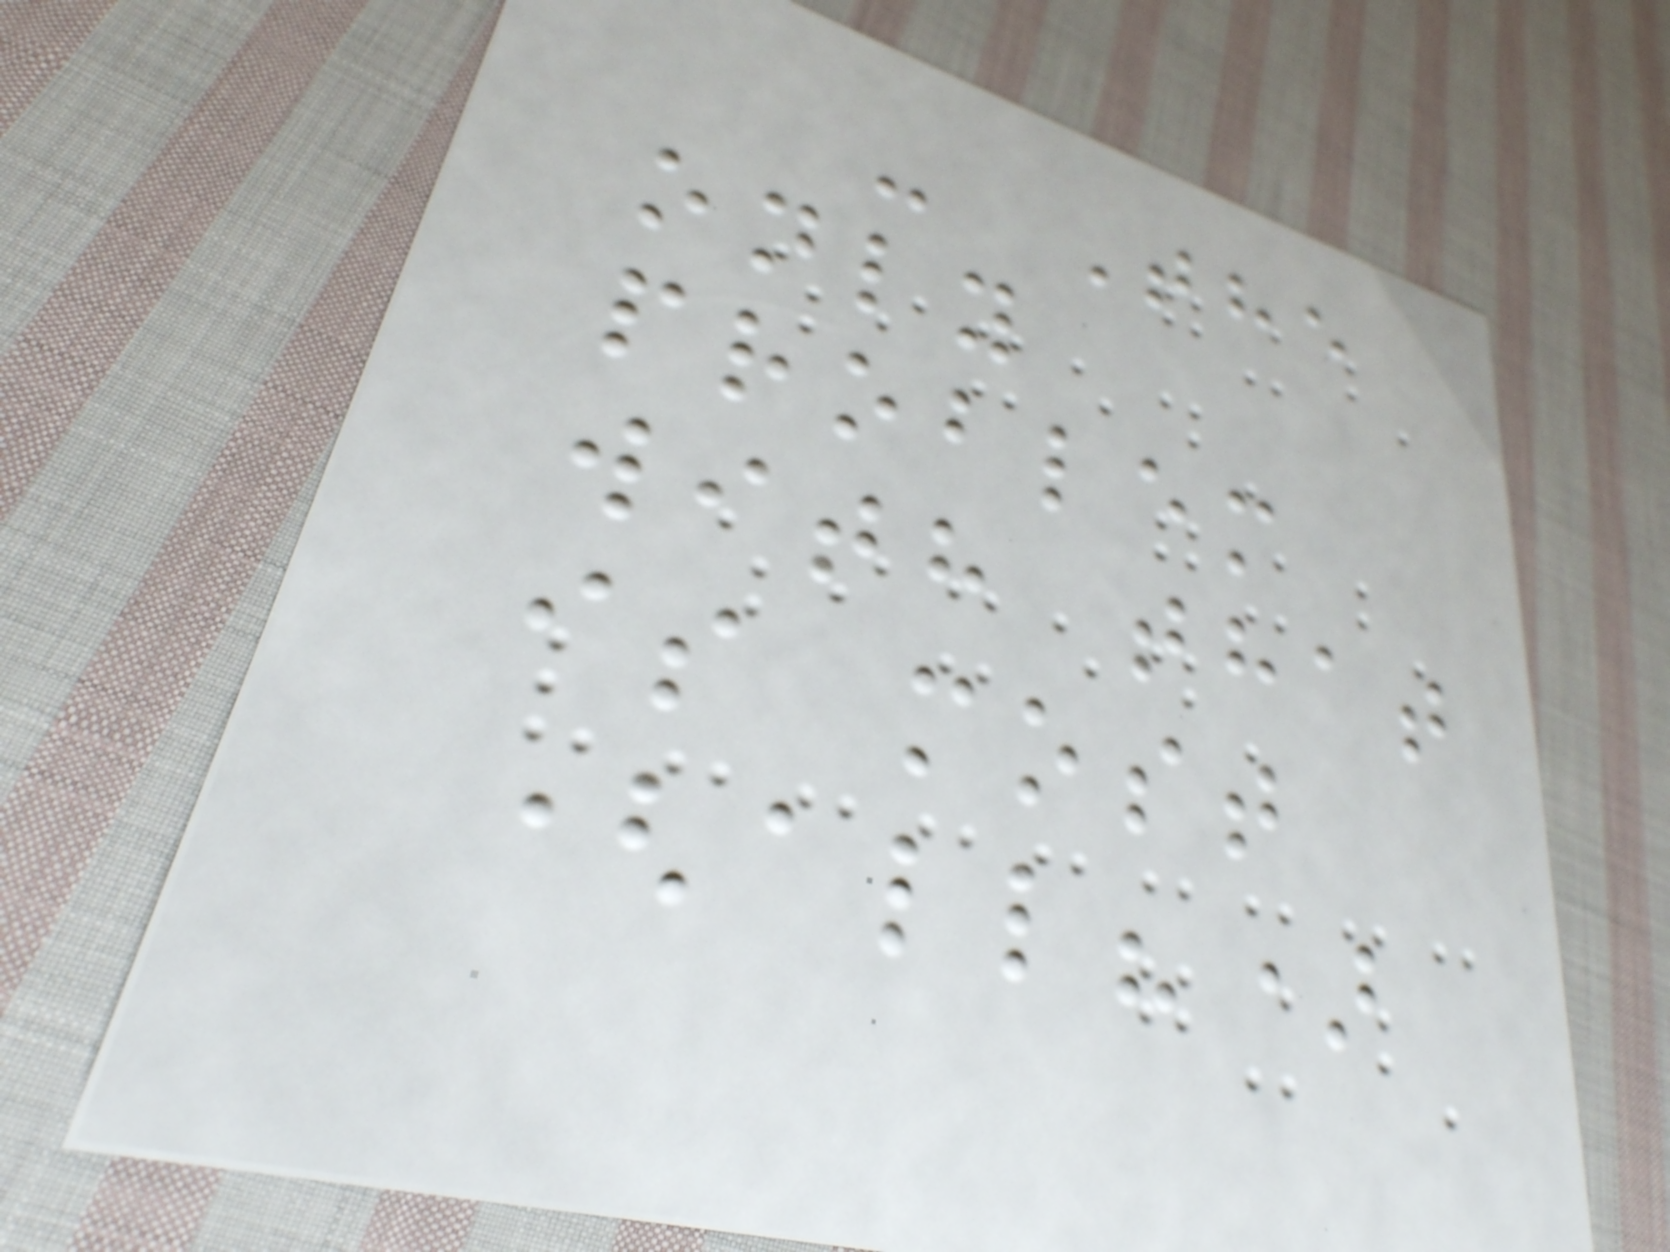- The
only
problem
with that
is most
(all?)
